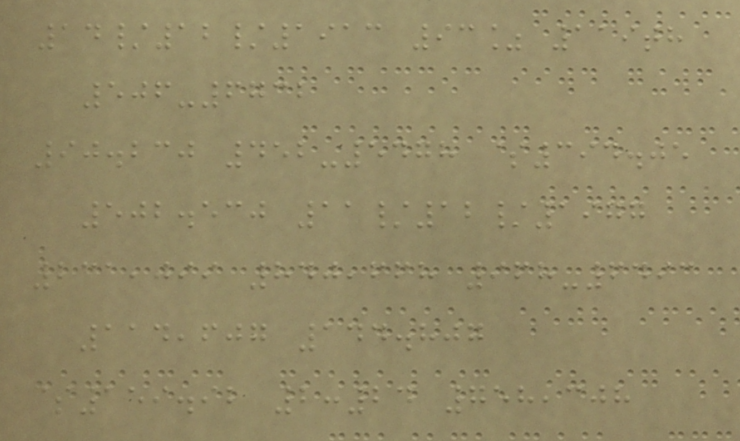14/12/1913 93% 119th
506-6732
90.230 452-5478 $394.05
502.530 11/12/1977
231,099 840,668 968-6493
114,607 144.807
$159.92 2:24 758,308
